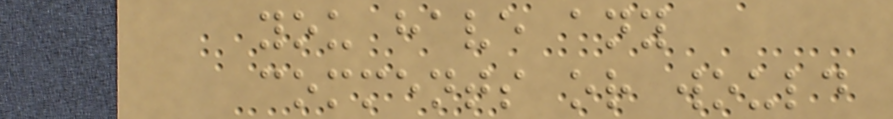you have any
comments or would
